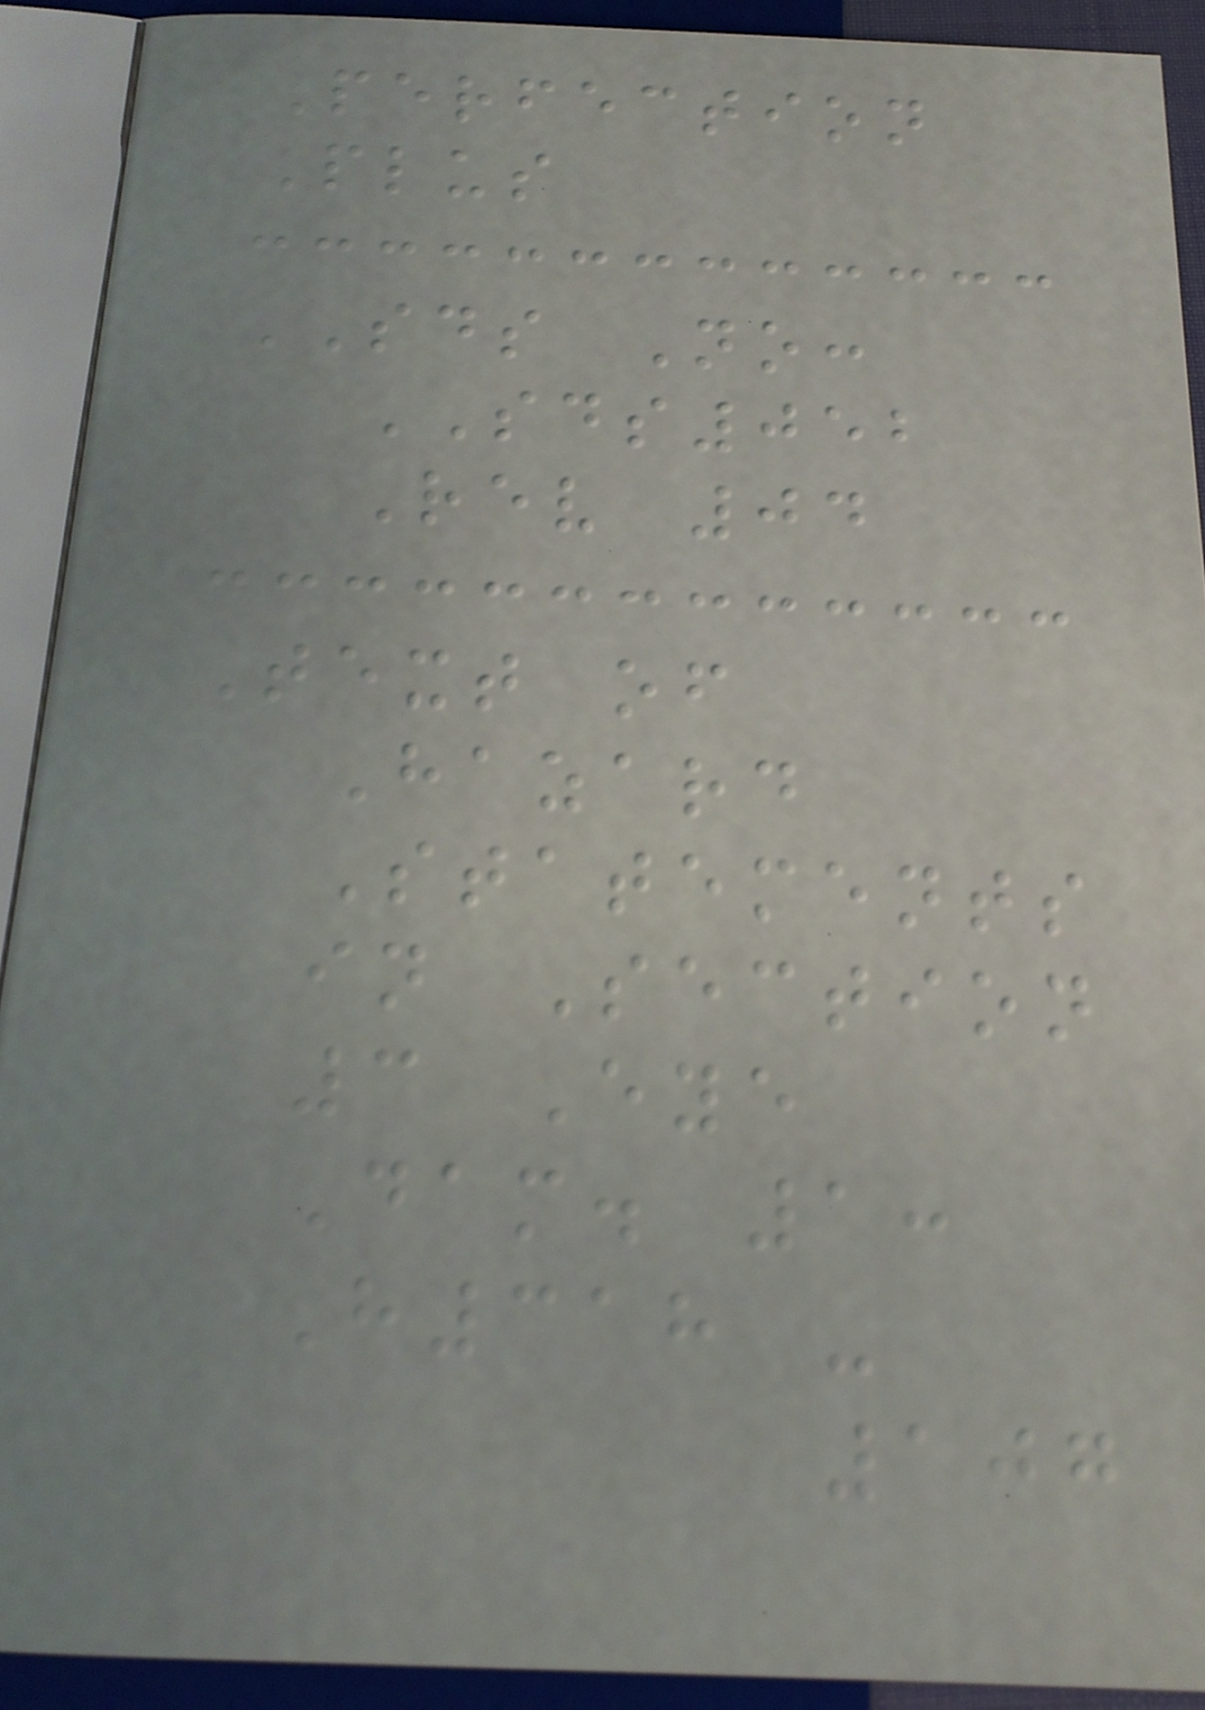Perfection
Plus
SDS No:
SDS052
Rev 04
Text of
Hazard
Statements
in Section
3 Eye
Dam. 1:
H318 -
107
